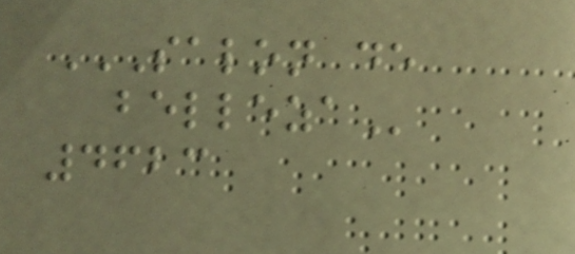SALON DE
BELLEZA
4623
